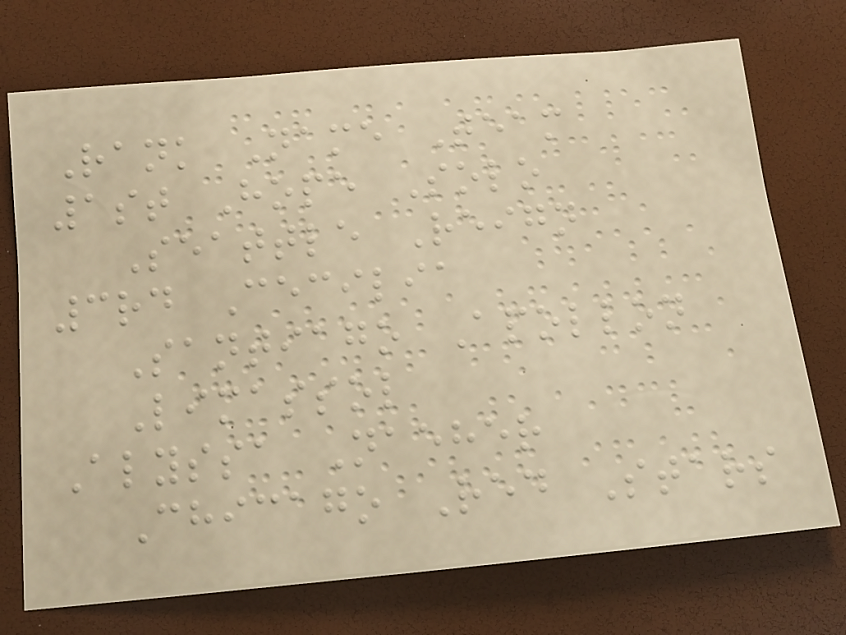Rank Name Team
1st Hope Solo
Seattle Reign
3rd Cecilia
Santiago Apollon
Limassol
Alyssa Naeher
Chicago Red Stars
